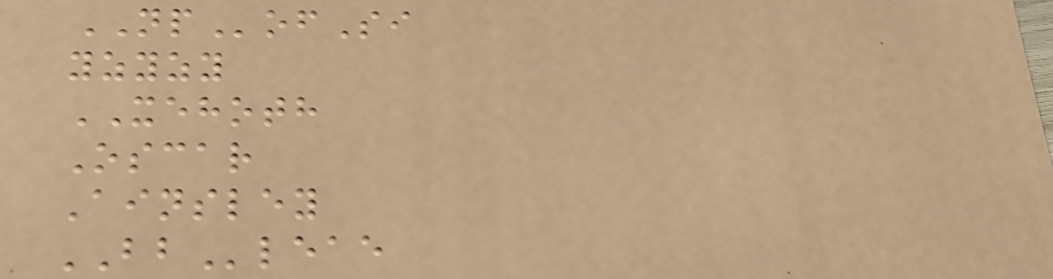NPofSi
yzyzy
XEHOTH
Oscar
Ainsley
BBleae
